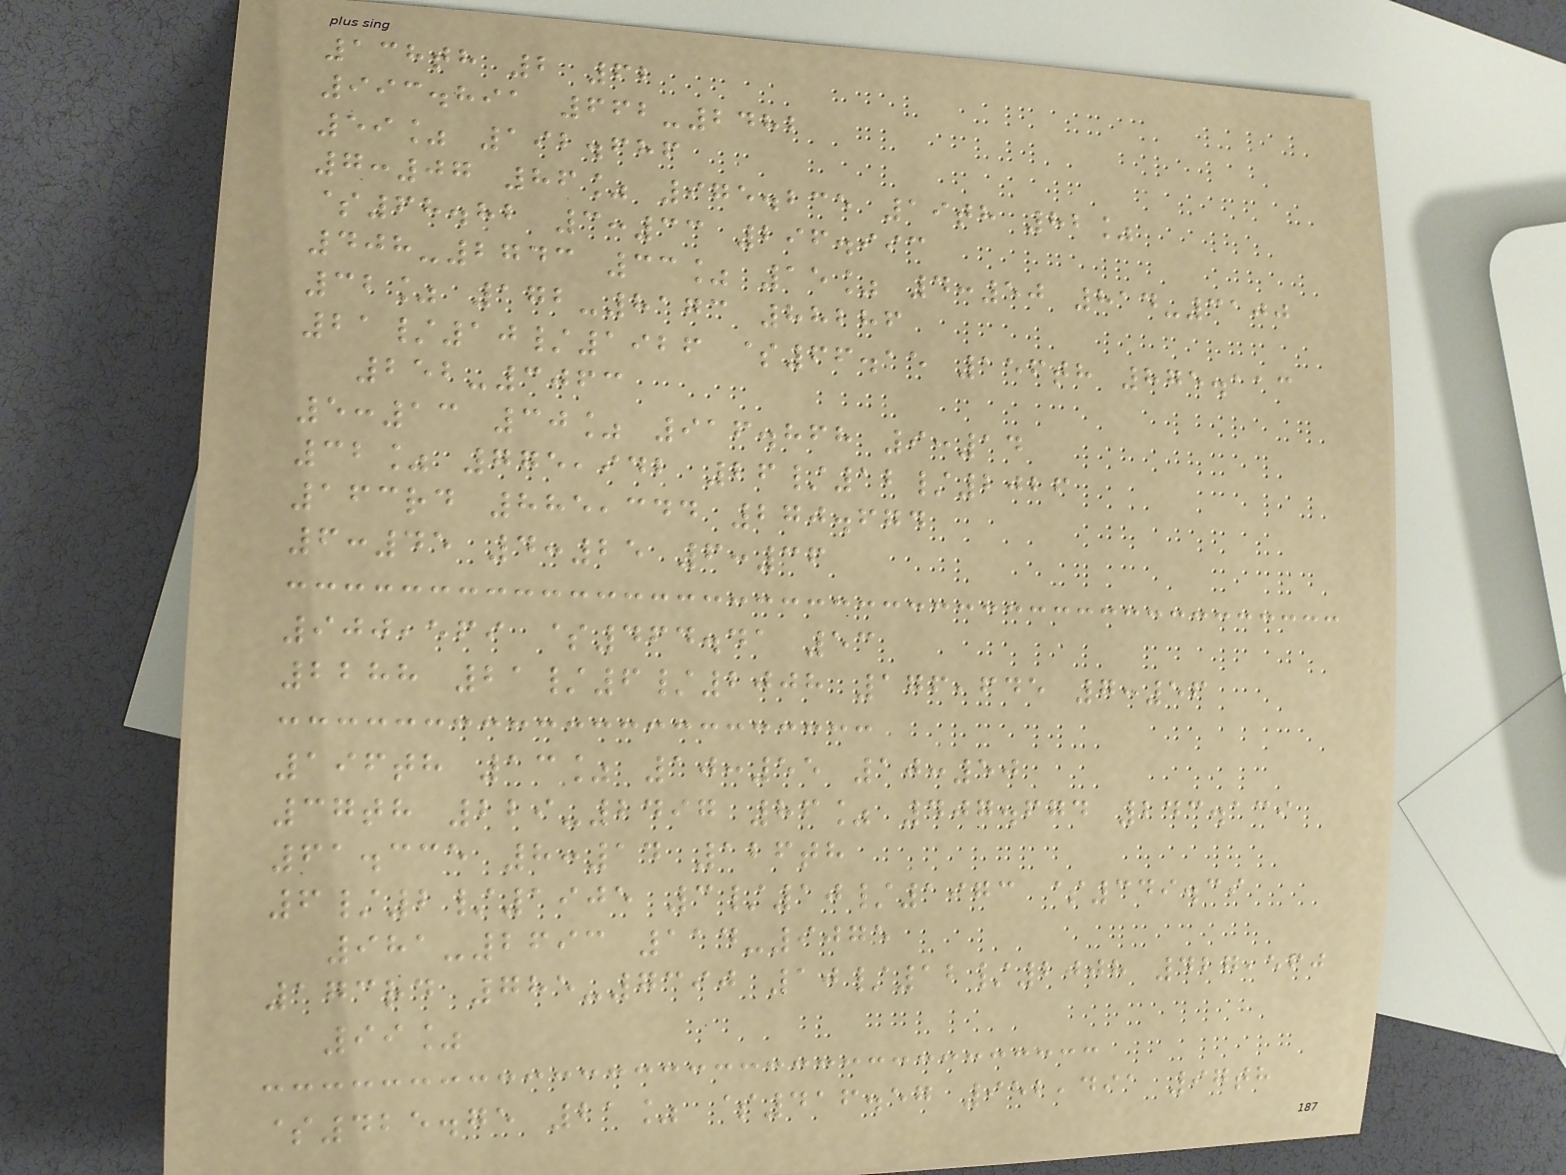138th 2 62
993.891 662-2482
59% 192.686
7:07 86% 975.235 19th 82%
$68.82 3:33 296.993
408-2743 33% 15% 4:50 814-3100
32% 172-8173 88286
21/10/1926 $66.15 156th 875.113
252-3063
5:13 30% 916.868 9:14
32% 775,942 26/12/2026
163rd 885,344 270.674
6:45 4:25 6:36
900,569 $464.41 53
2288 21/6/2008 176,645 7:56
196th 13% 10:55 10:50
37th 229-2497 86% 407.674 243.139
61.335 8:14 126th
6/2/1905 3/10/1973 $349.39
981-2693 114-9075
173rd 785-7390 10/12/2008 427,560
99%
$425.75 21% $416.57 952,491 97th
